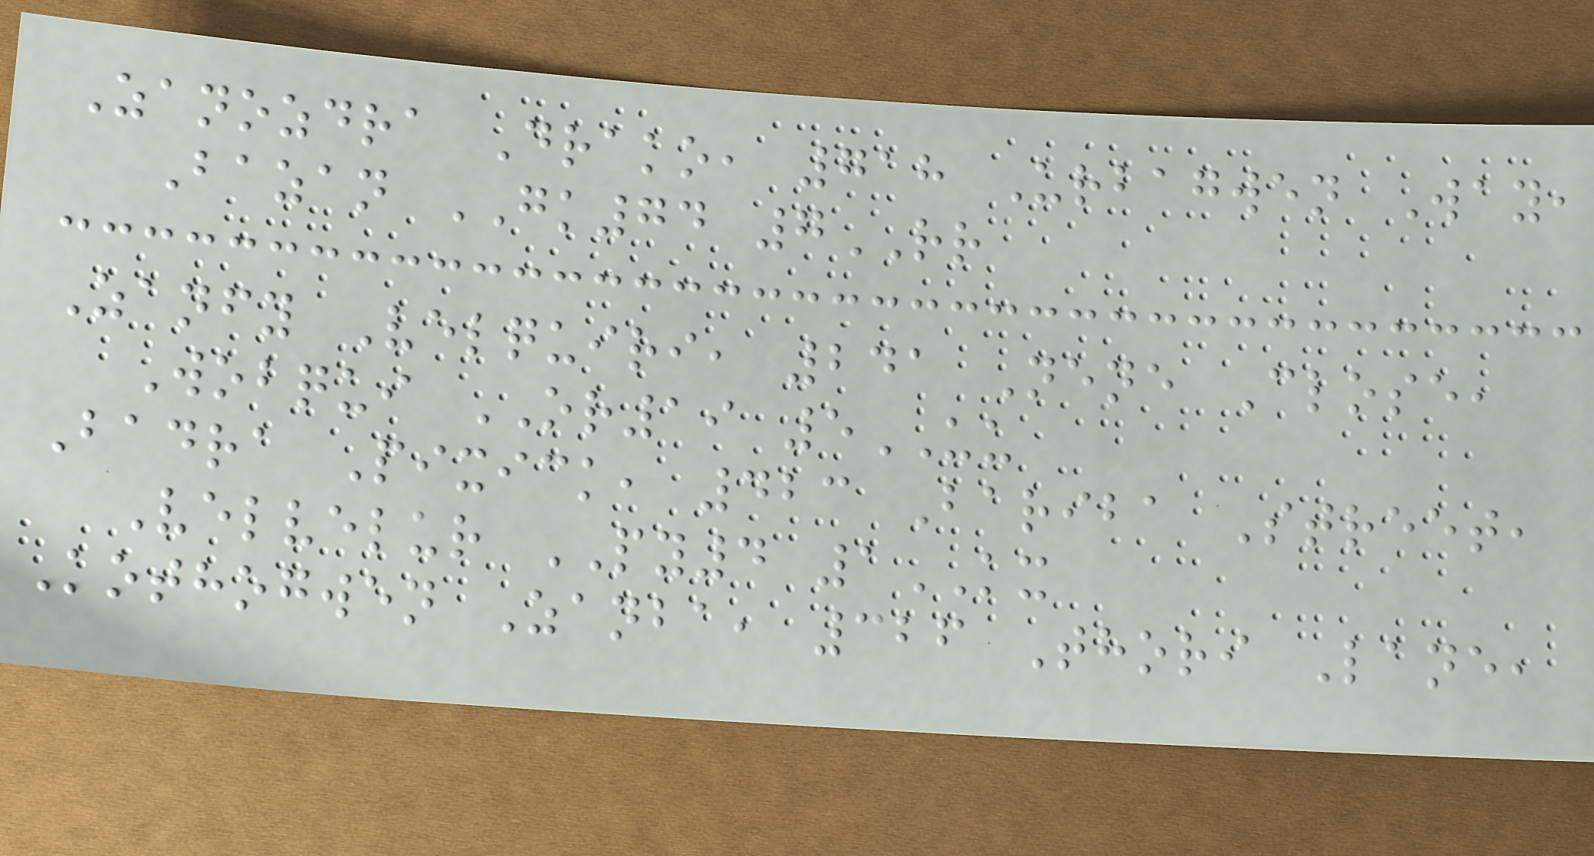Zanozdra Drako, 718 Urbagwen Way,
Bazan GK74 7RR
Zanfy Velquiri, 241 Nene Close,
Wobqui OR19 5UU
Badra Pixick, 423 Bariba Street,
Velvelur PY4 1KX
Kothogwen Zanba, 326 Thori Lane,
